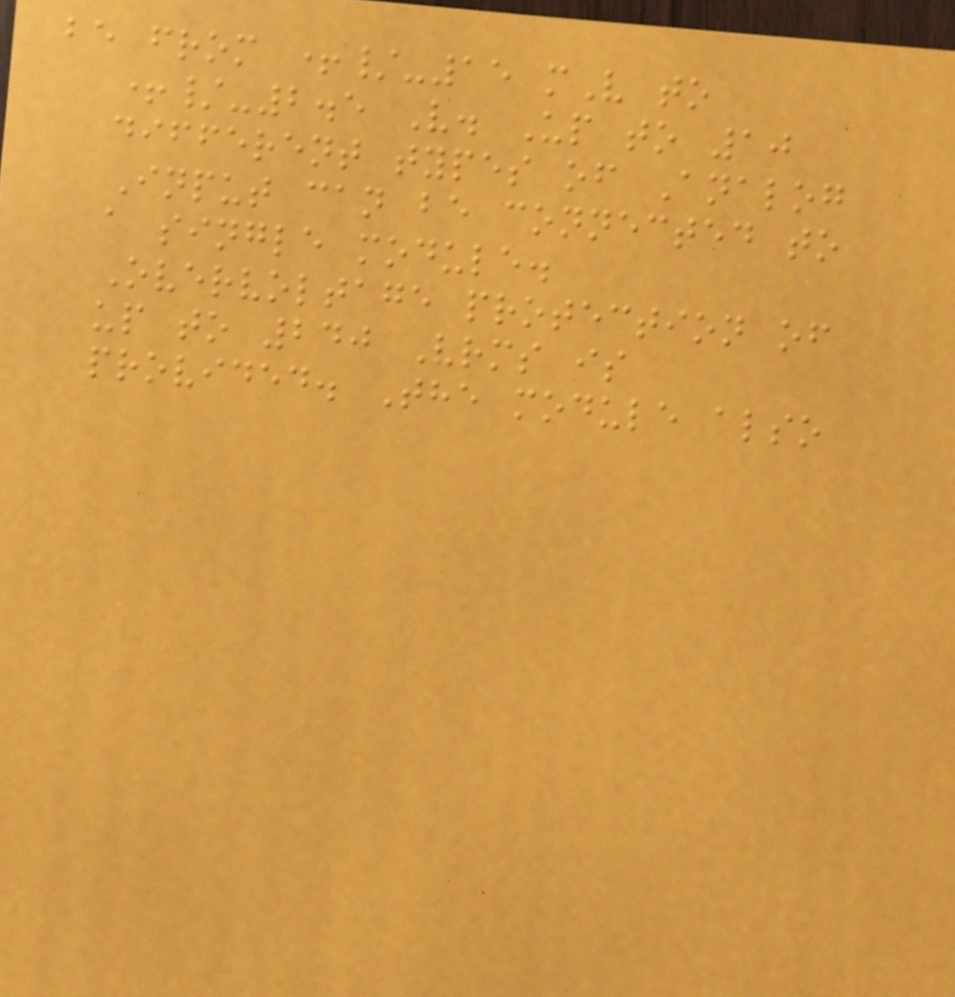be from +/-15 mV to
+/-2.5 V. Up to 10
different types of Analog
Input can be connected to
a single module.
Overvoltage protection of
up to 240 Vrms is
provided. The module also
